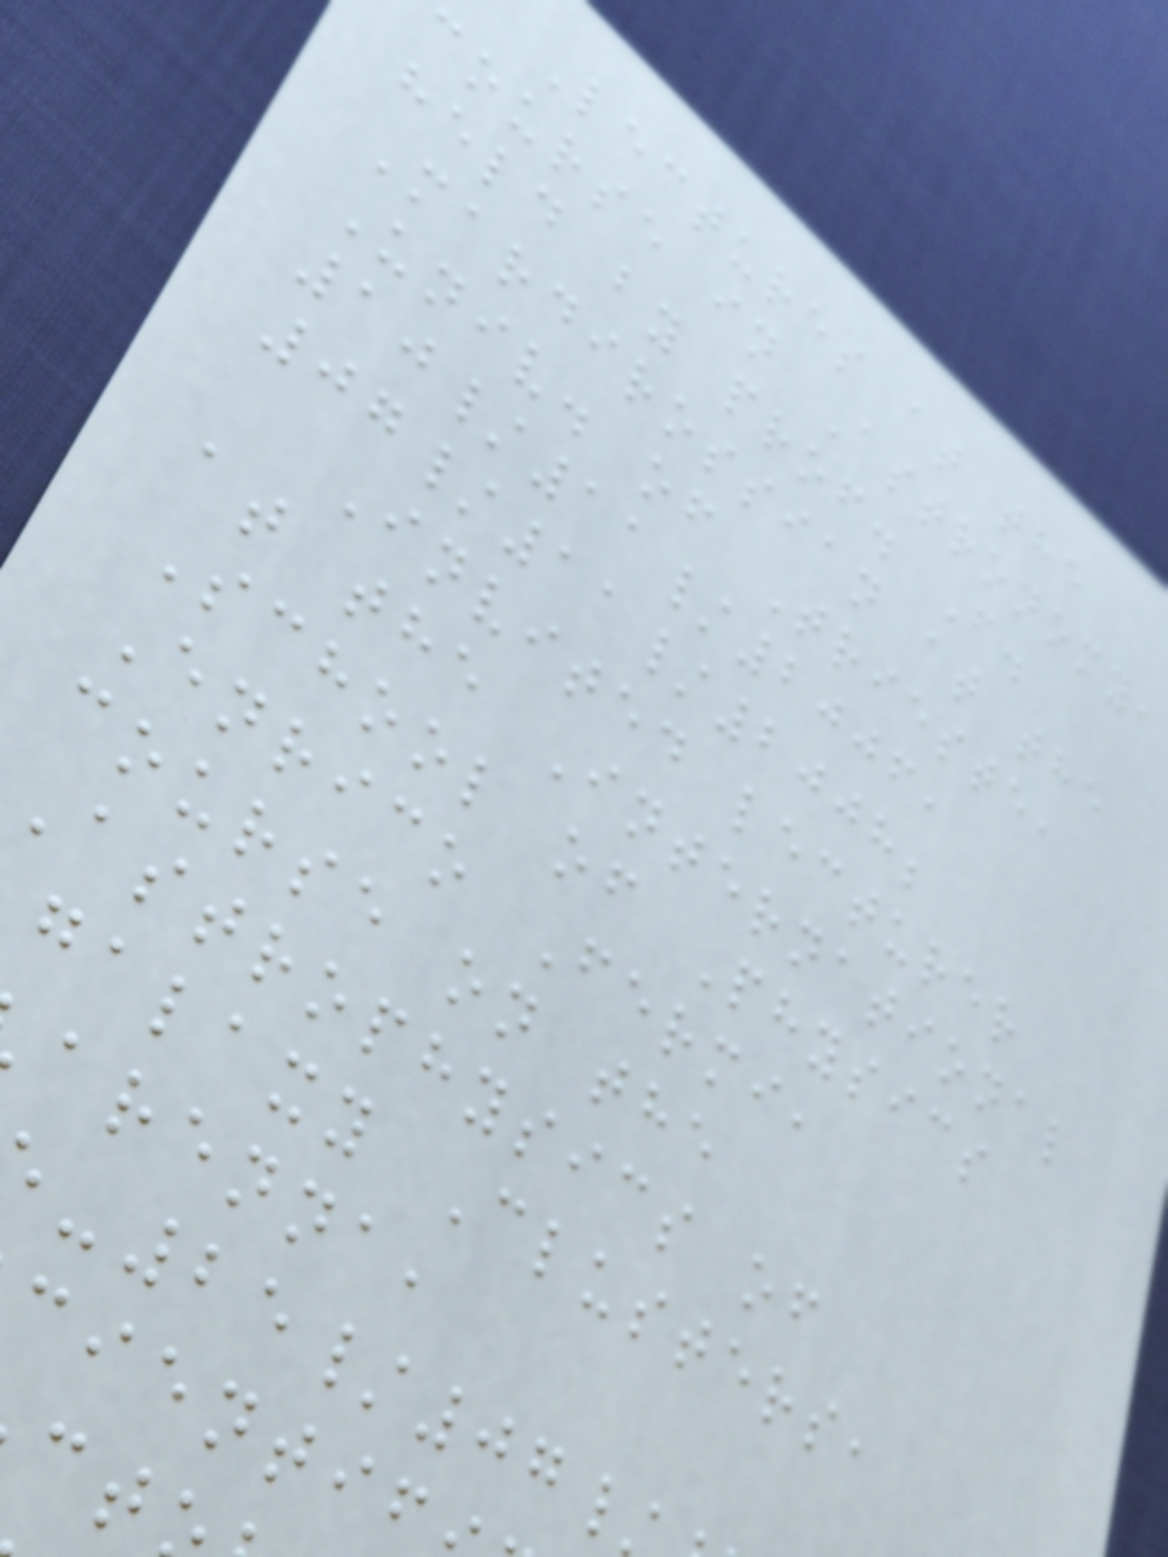Lectures at the
course in Astronomy,
held by prof. F.
Mardirossian at the
Univ. of Trieste,
10/11/2006,
07/11/2008;
Invited lecturer
at the International
School of Physics
Enrico Fermi,
course on the
Astrophysics of
galaxy Clusters,
arenna,
